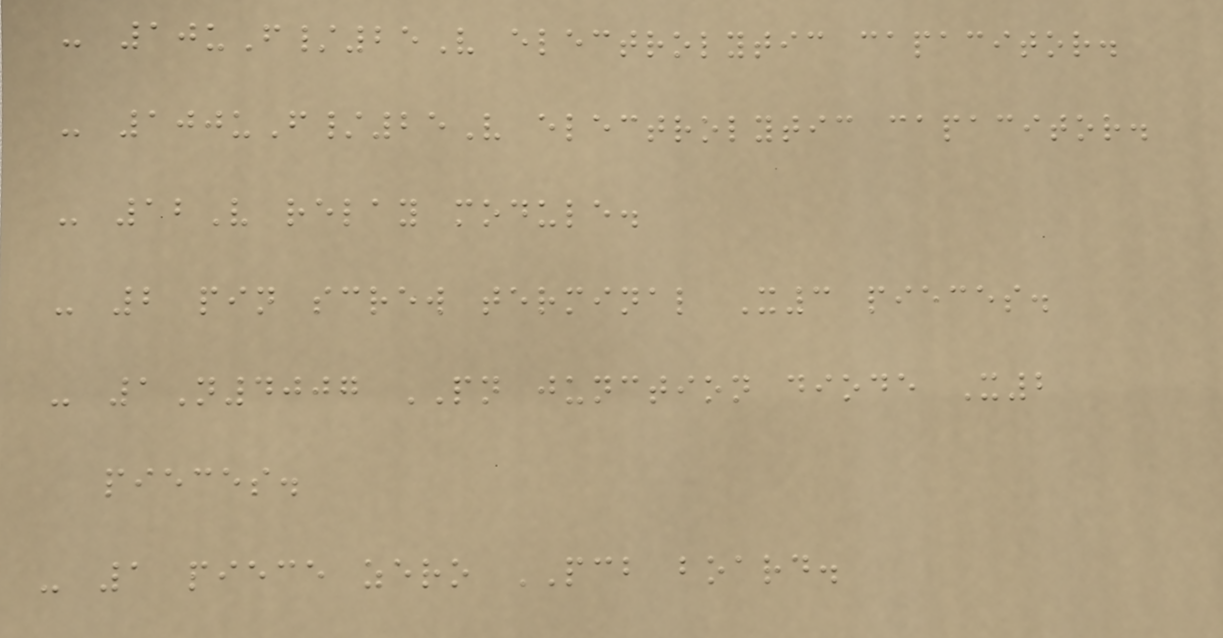- 10uF/25V electrolytic capacitor.
- 100uF/25V electrolytic capacitor.
- 12V relay module.
- 2 pin screw terminal X3 pieces.
- 1N4007 PN junction diode X2
pieces.
- 1 piece zero PCB board.
